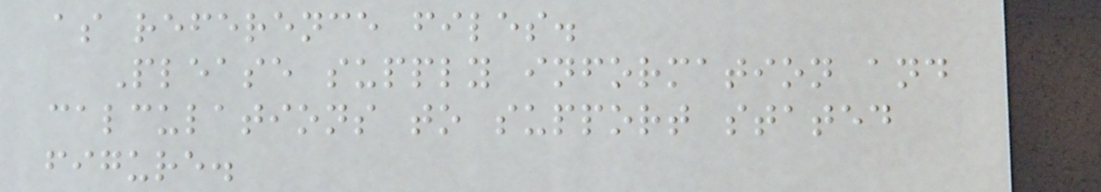as reference files.
Please supply information and
calculations to support stated
figure.
